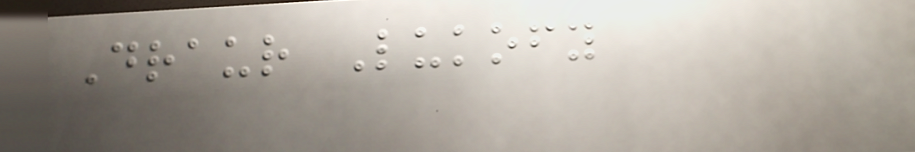Draur Lukofy
